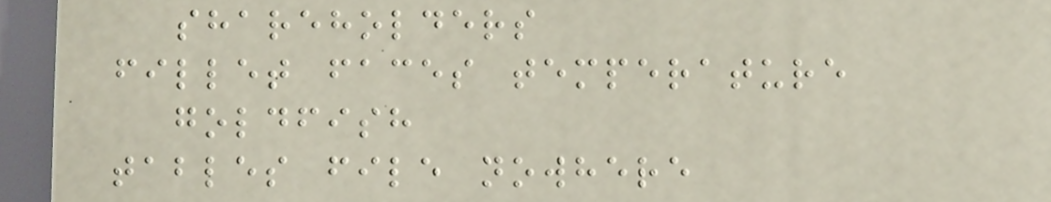shareholders
fillet faces temperature
goldfish
tables file nowhere
